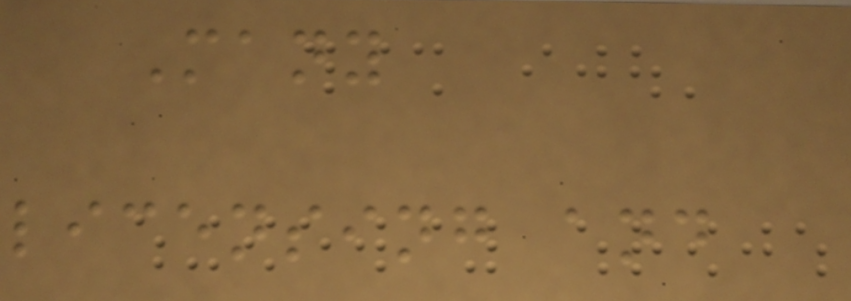Many
licensing and
